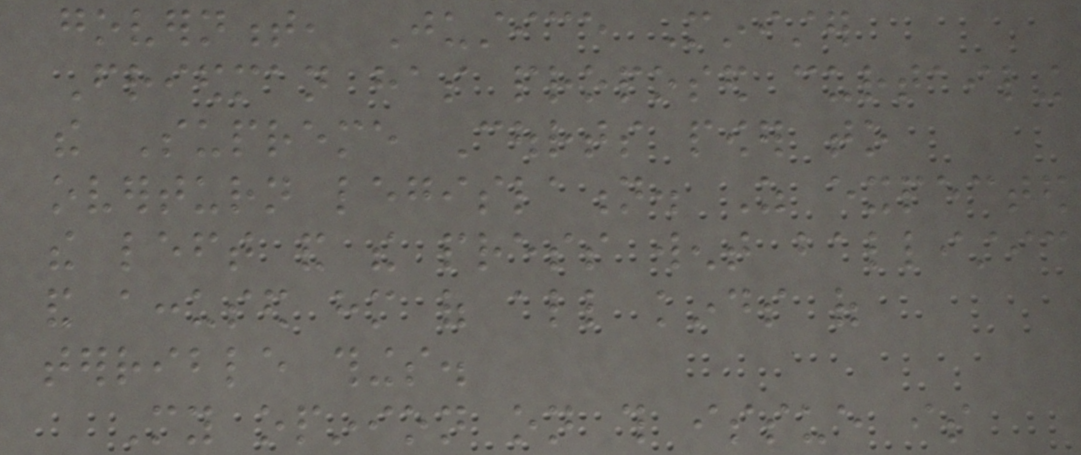government, Justice Minister
Friedman has proposed curtailing
the Supreme Courts power to
overturn legislation. As expected
the left and the press went ballistic
and accused him of all kinds of
terrible things.
My opinion on this issue is
